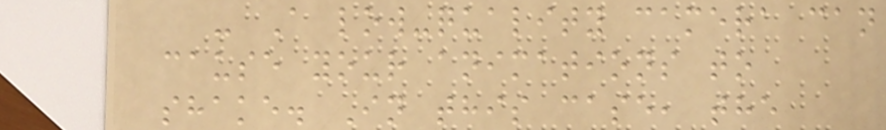- A low-quality camera can
cause your animations to
shake. In this case, the
